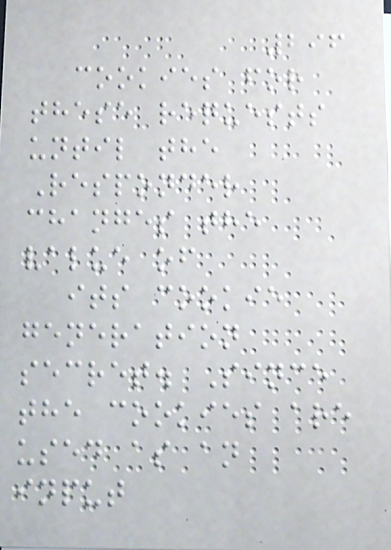296
cookies for
these requests
until the
Responder
changes the
value of
its cookie
generation
secret. Since
the cookies are
used as an
input
